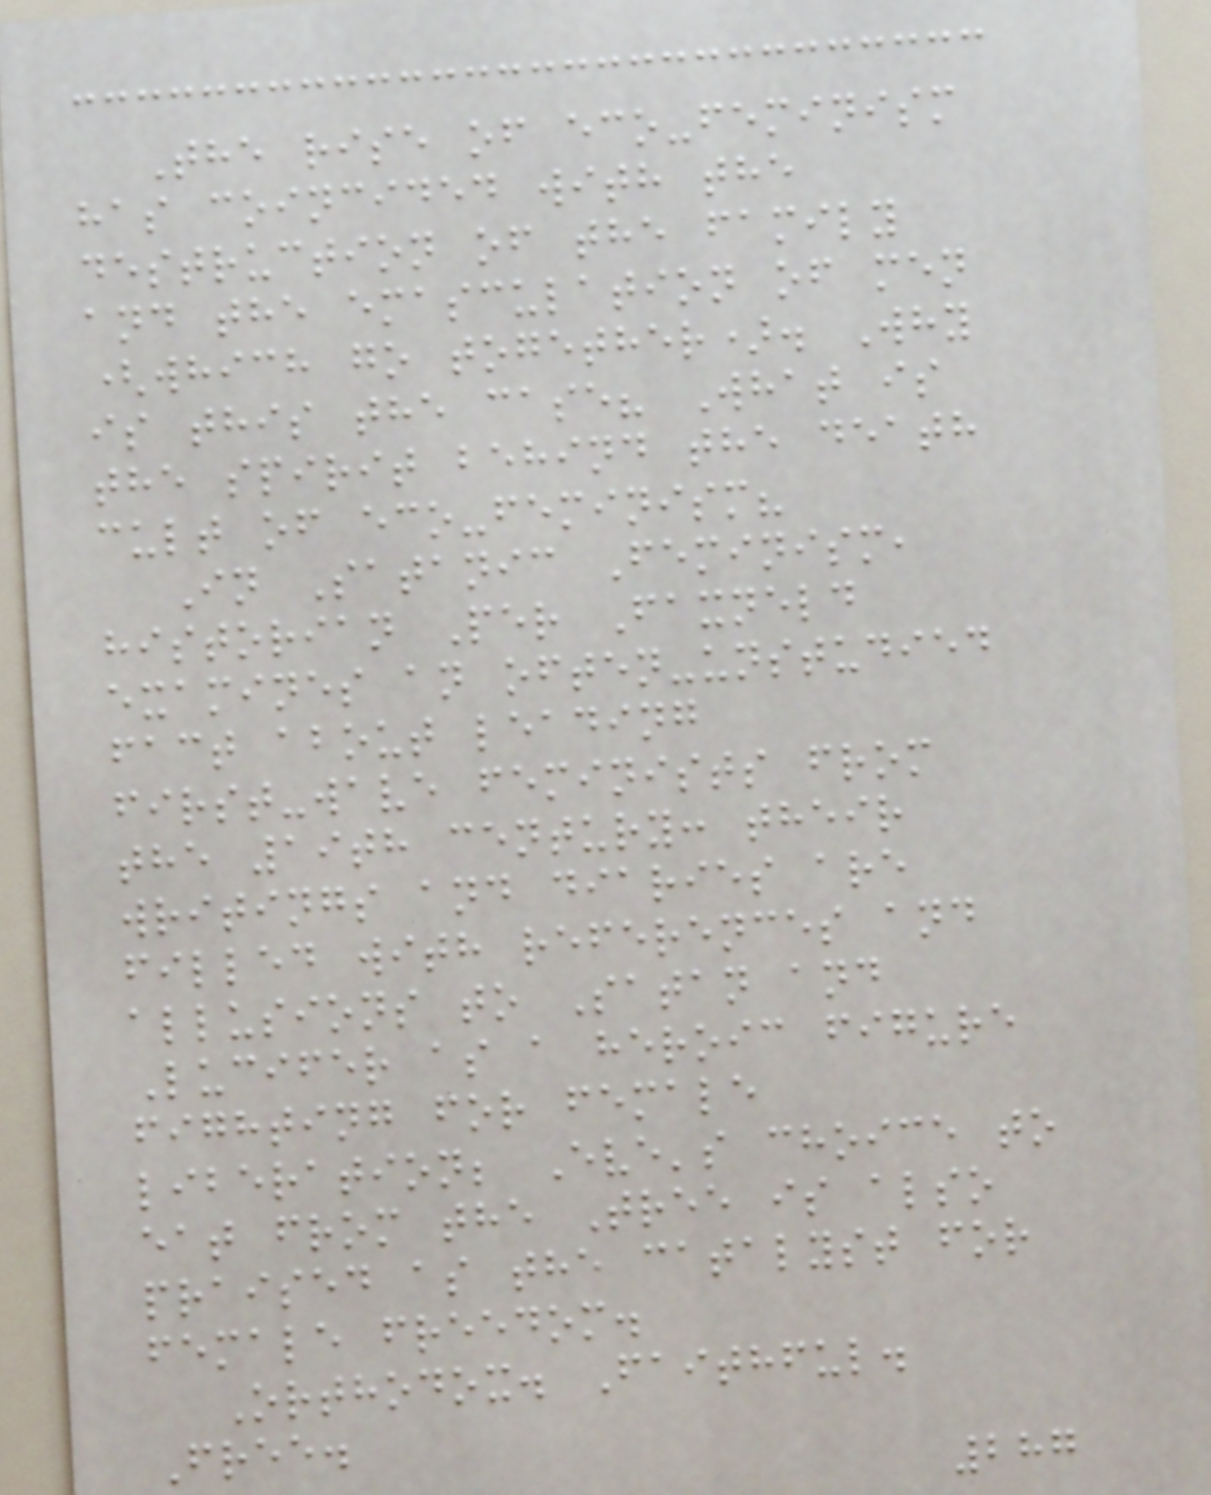The rise of eco-feminism
has coincided with the
destruction of the family
and the emasculation of men
(which go together). Why
is this the case? What is
the spirit behind the death
cult of eco-feminism?
In Satanic Feminism,
historian Per Faxneld
examines an often-unstudied
fact about leading
first-wave feminists from
the 19th century: their
writings and diaries are
filled with references and
allusions to Satan and
Lucifer as a heroic figure
fighting for female
liberation; Eve's choice to
eat from the Tree is also
praised as the catalyst for
female freedom.
Orthodox. Faithful.
Free.
287
